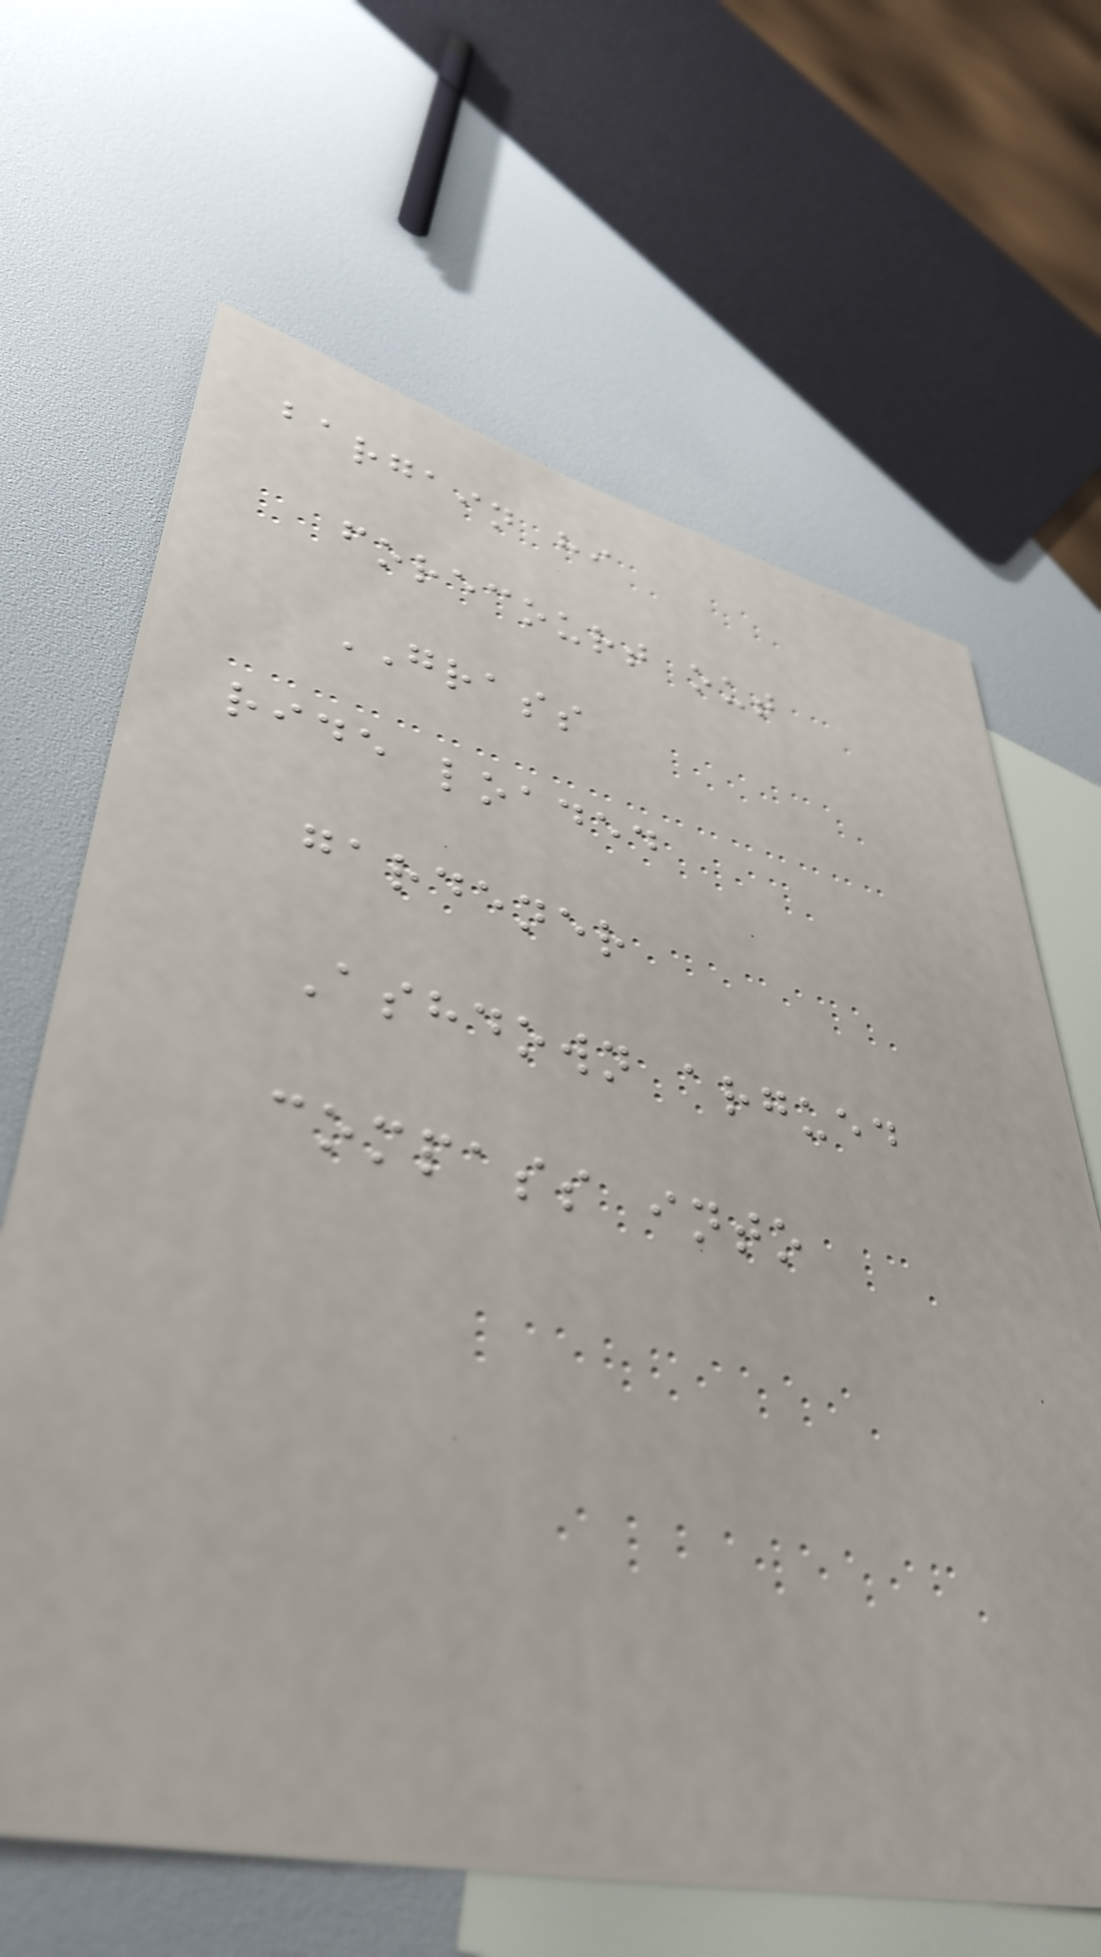bargain hi
forecourt out
GRASS
ride loaded
gardener
Ashdown argued
compass into
